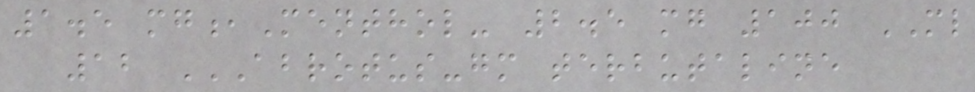1.5 mg,Menthol- 2.5 mg 100 ML
12 ABROTUS-GM TERBUTALINE
